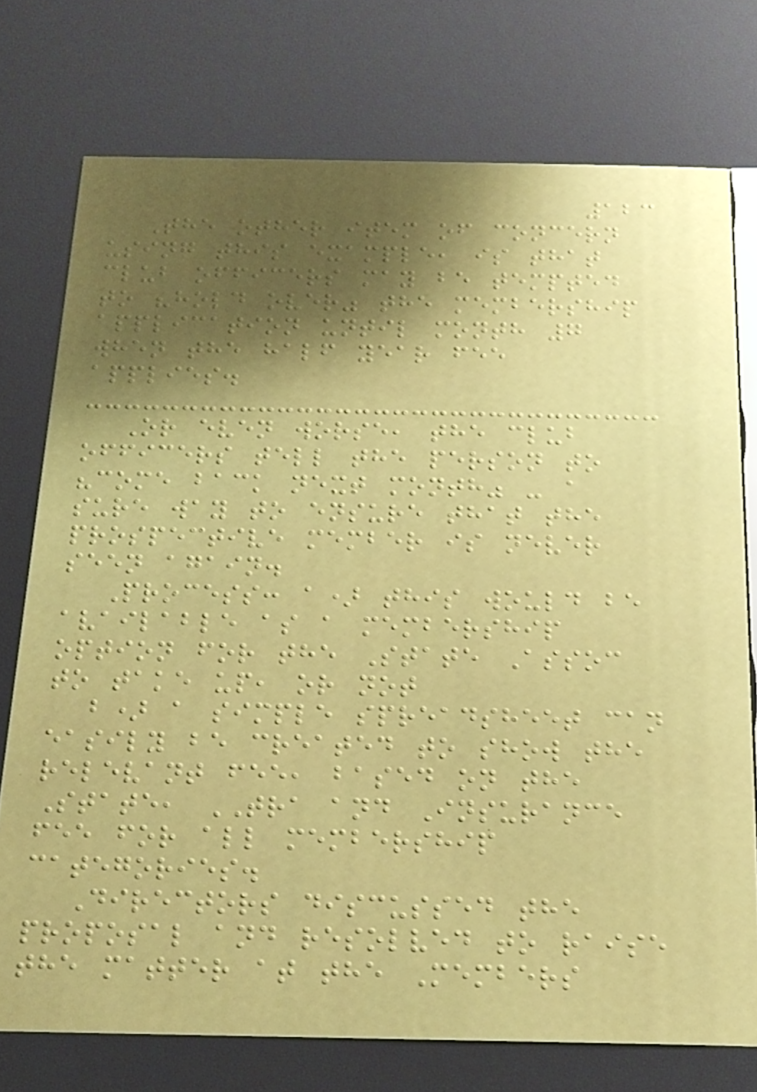123
The other item of concern
using this example, is that
club officers may be tempted
to "hold over" the membership
application until month 7
when the half year fee
applies.
Or even worse, the club
officers tell the person to
"come back next month" - a
sure way to ensure that the
prospective member is never
seen again.
Process: a) this would be
available as a membership
option for the State Assoc
to take up, or not
b) a simple spreadsheet can
easily be created to show the
relevant fee, based on the
State, TRA and Insurance
fee for all membership
categories.
Directors discussed the
proposal and resolved to raise
the matter at the Members
